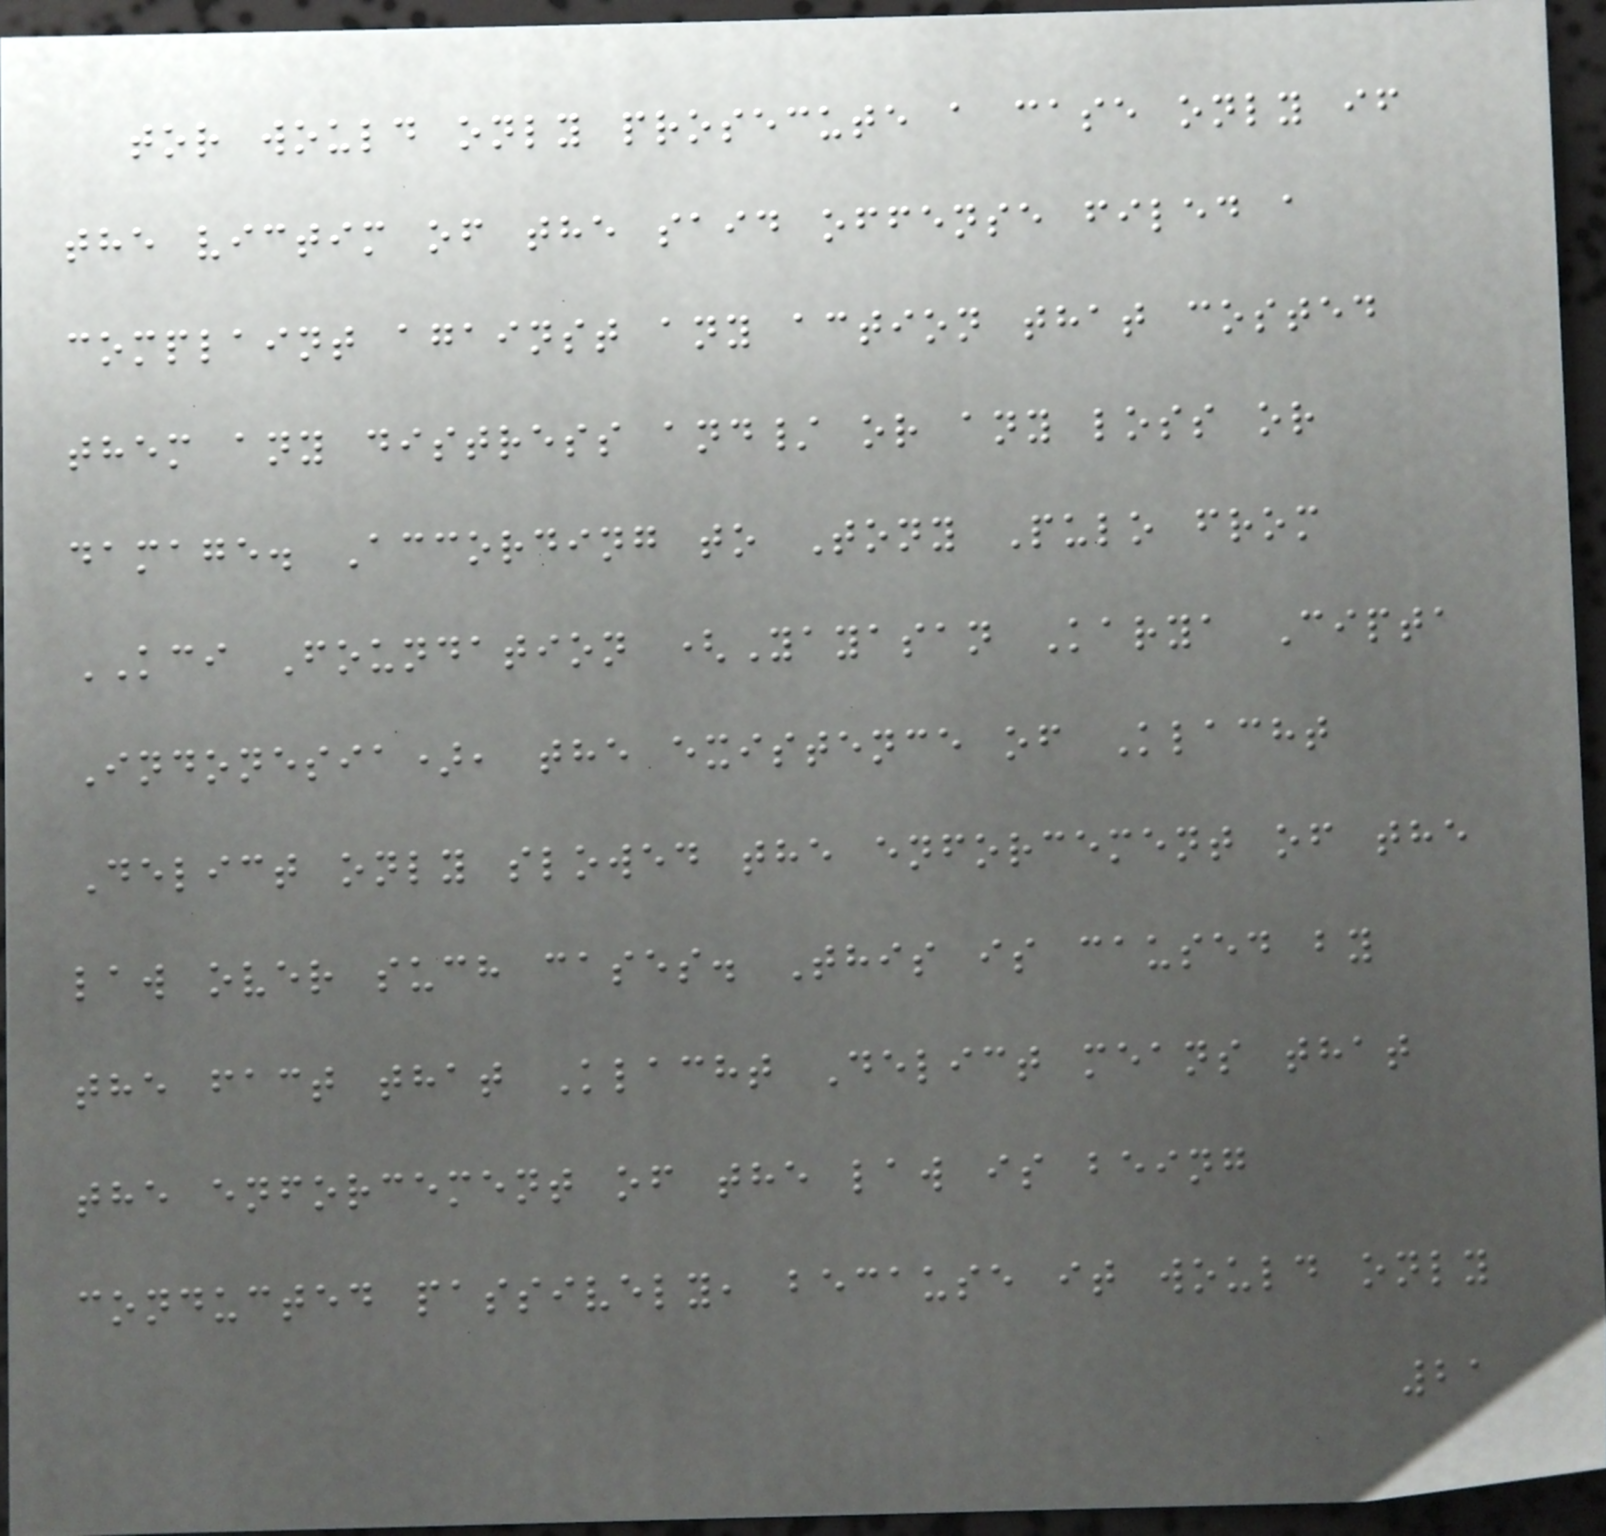tor would only prosecute a case only if
the victim of the said offense filed a
complaint against any action that costed
them any distress and/ or any loss or
damage. According to Tony Pulo from
KCI Foundation (Yayasan Karya Cipta
Indonesia), the existence of Klacht
Delict only slowed the enforcement of the
law over such cases. This is caused by
the fact that Klacht Delict means that
the enforcement of the law is being
conducted passively, because it would only
21
